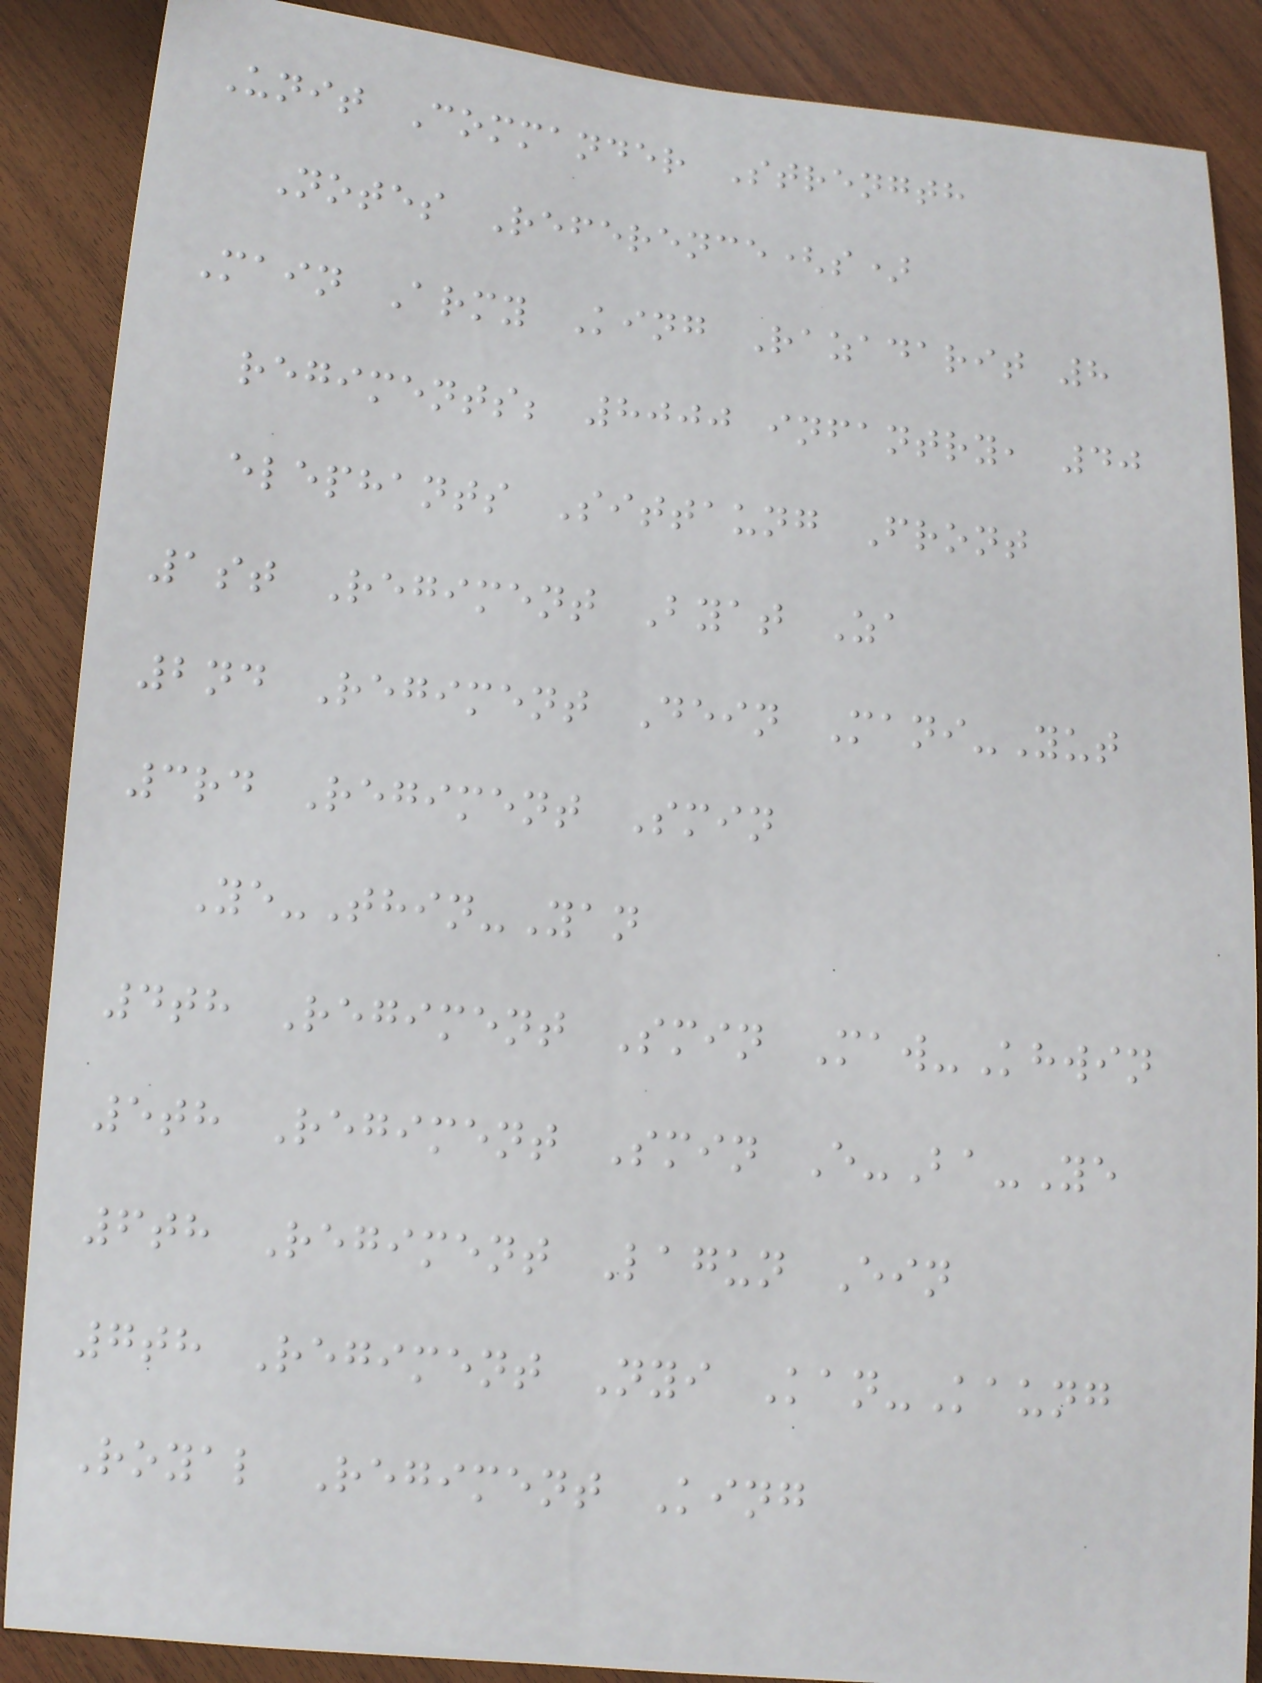Unit Commander Strength
Notes Reference(s)
Main Army King Razadarit 8
regiments; 8000 infantry, 40
elephants Sittaung Front
1st Regiment Byat Za
2nd Regiment Dein Mani-Yut
3rd Regiment Smin
Ye-Thin-Yan
4th Regiment Smin Maw-Khwin
5th Regiment Smin E-Ba-Ye
6th Regiment Lagun Ein
7th Regiment Nyi Kan-Kaung
Royal Regiment King
